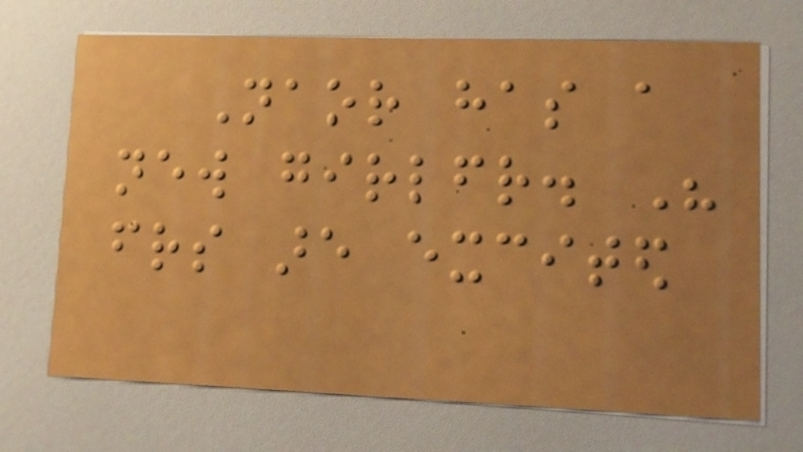Naor has a
new girlfriend. His
friends are excited
